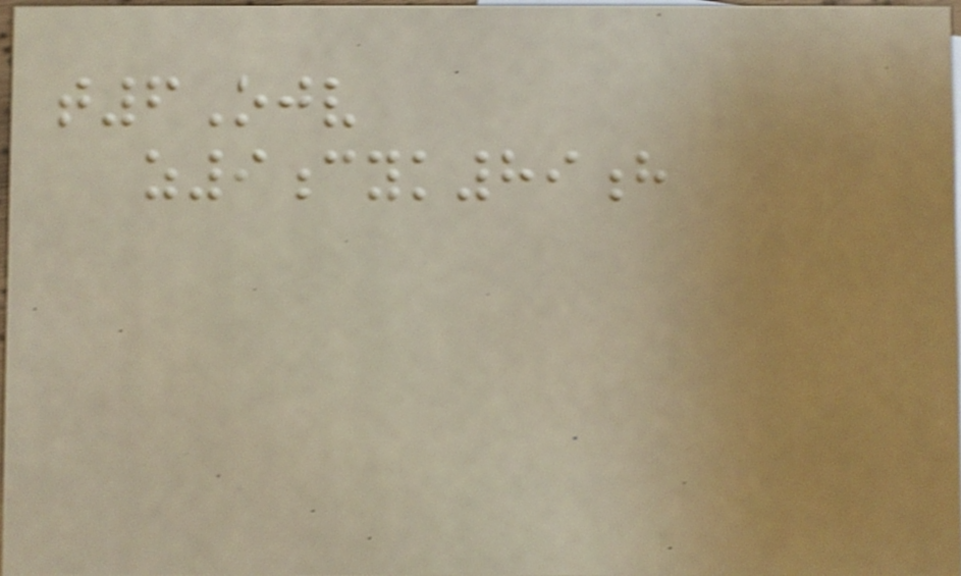t6Ojv
z9cyk89h
